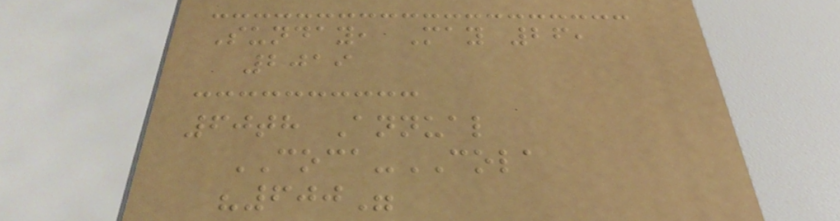Sunday, May 26,
2019
60th Annual
COCA-COLA
"600"
